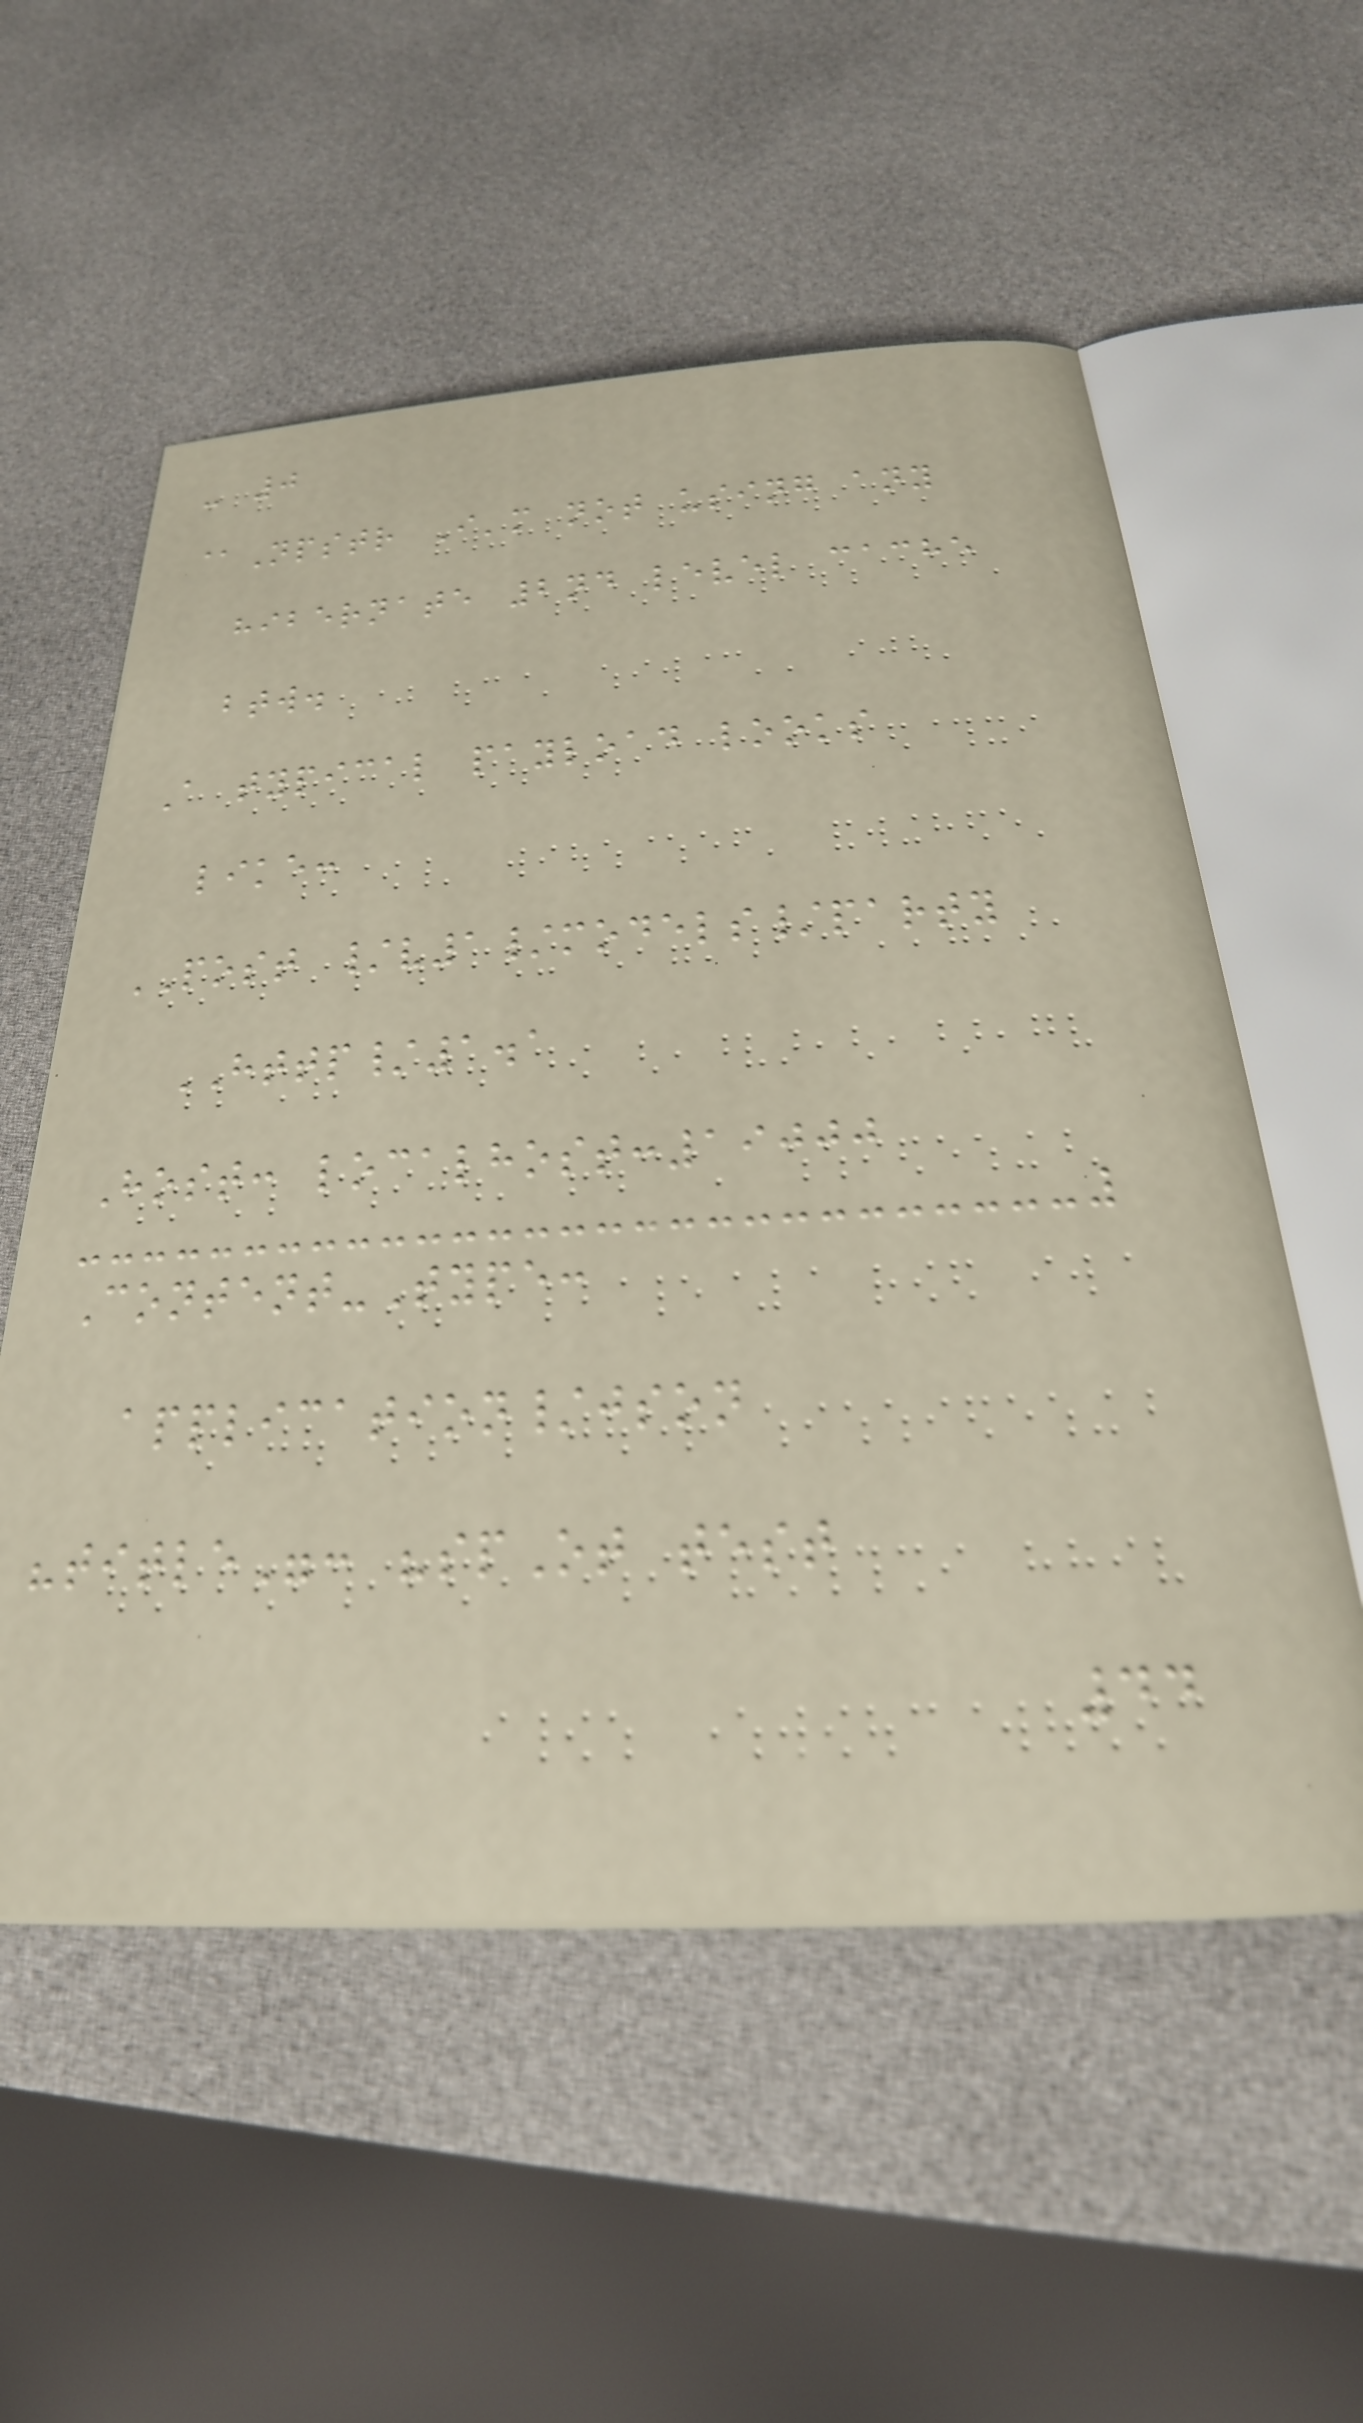- 0
@Npstr I'm not using any
hibernate 2nd level cache
btw.
A typical payload looks
like:
POST /v1/models/party
HTTP/1.1
Host: localhost:19000
Content-Type:
application/json
"title": "spOt test
44
